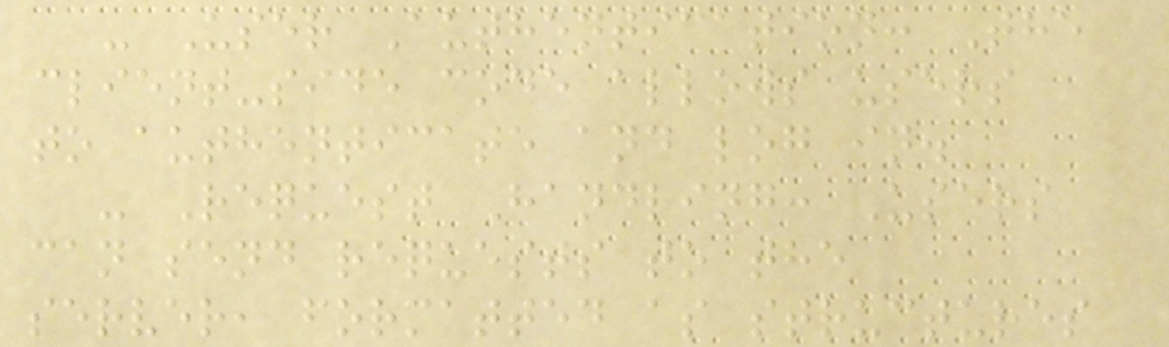- User Authentication: The
client-side code allows users
to authenticate and log in.
- Request Handling: Users
can send requests to the
server, formatted as structures
